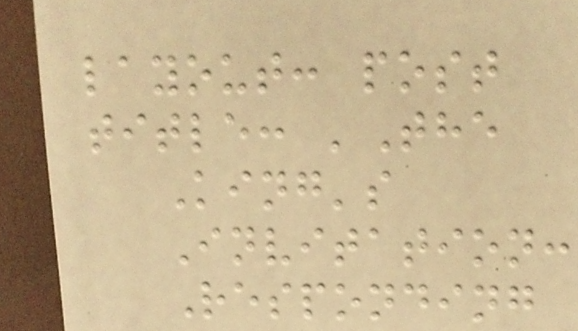layout: post
title: 'The
King's
Invitation:
Responding
